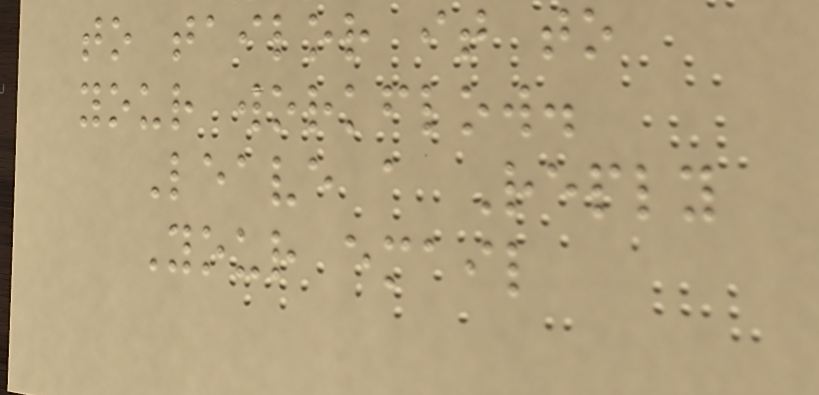to tailor it to
your workflow.
Leave a Reply
Your email
